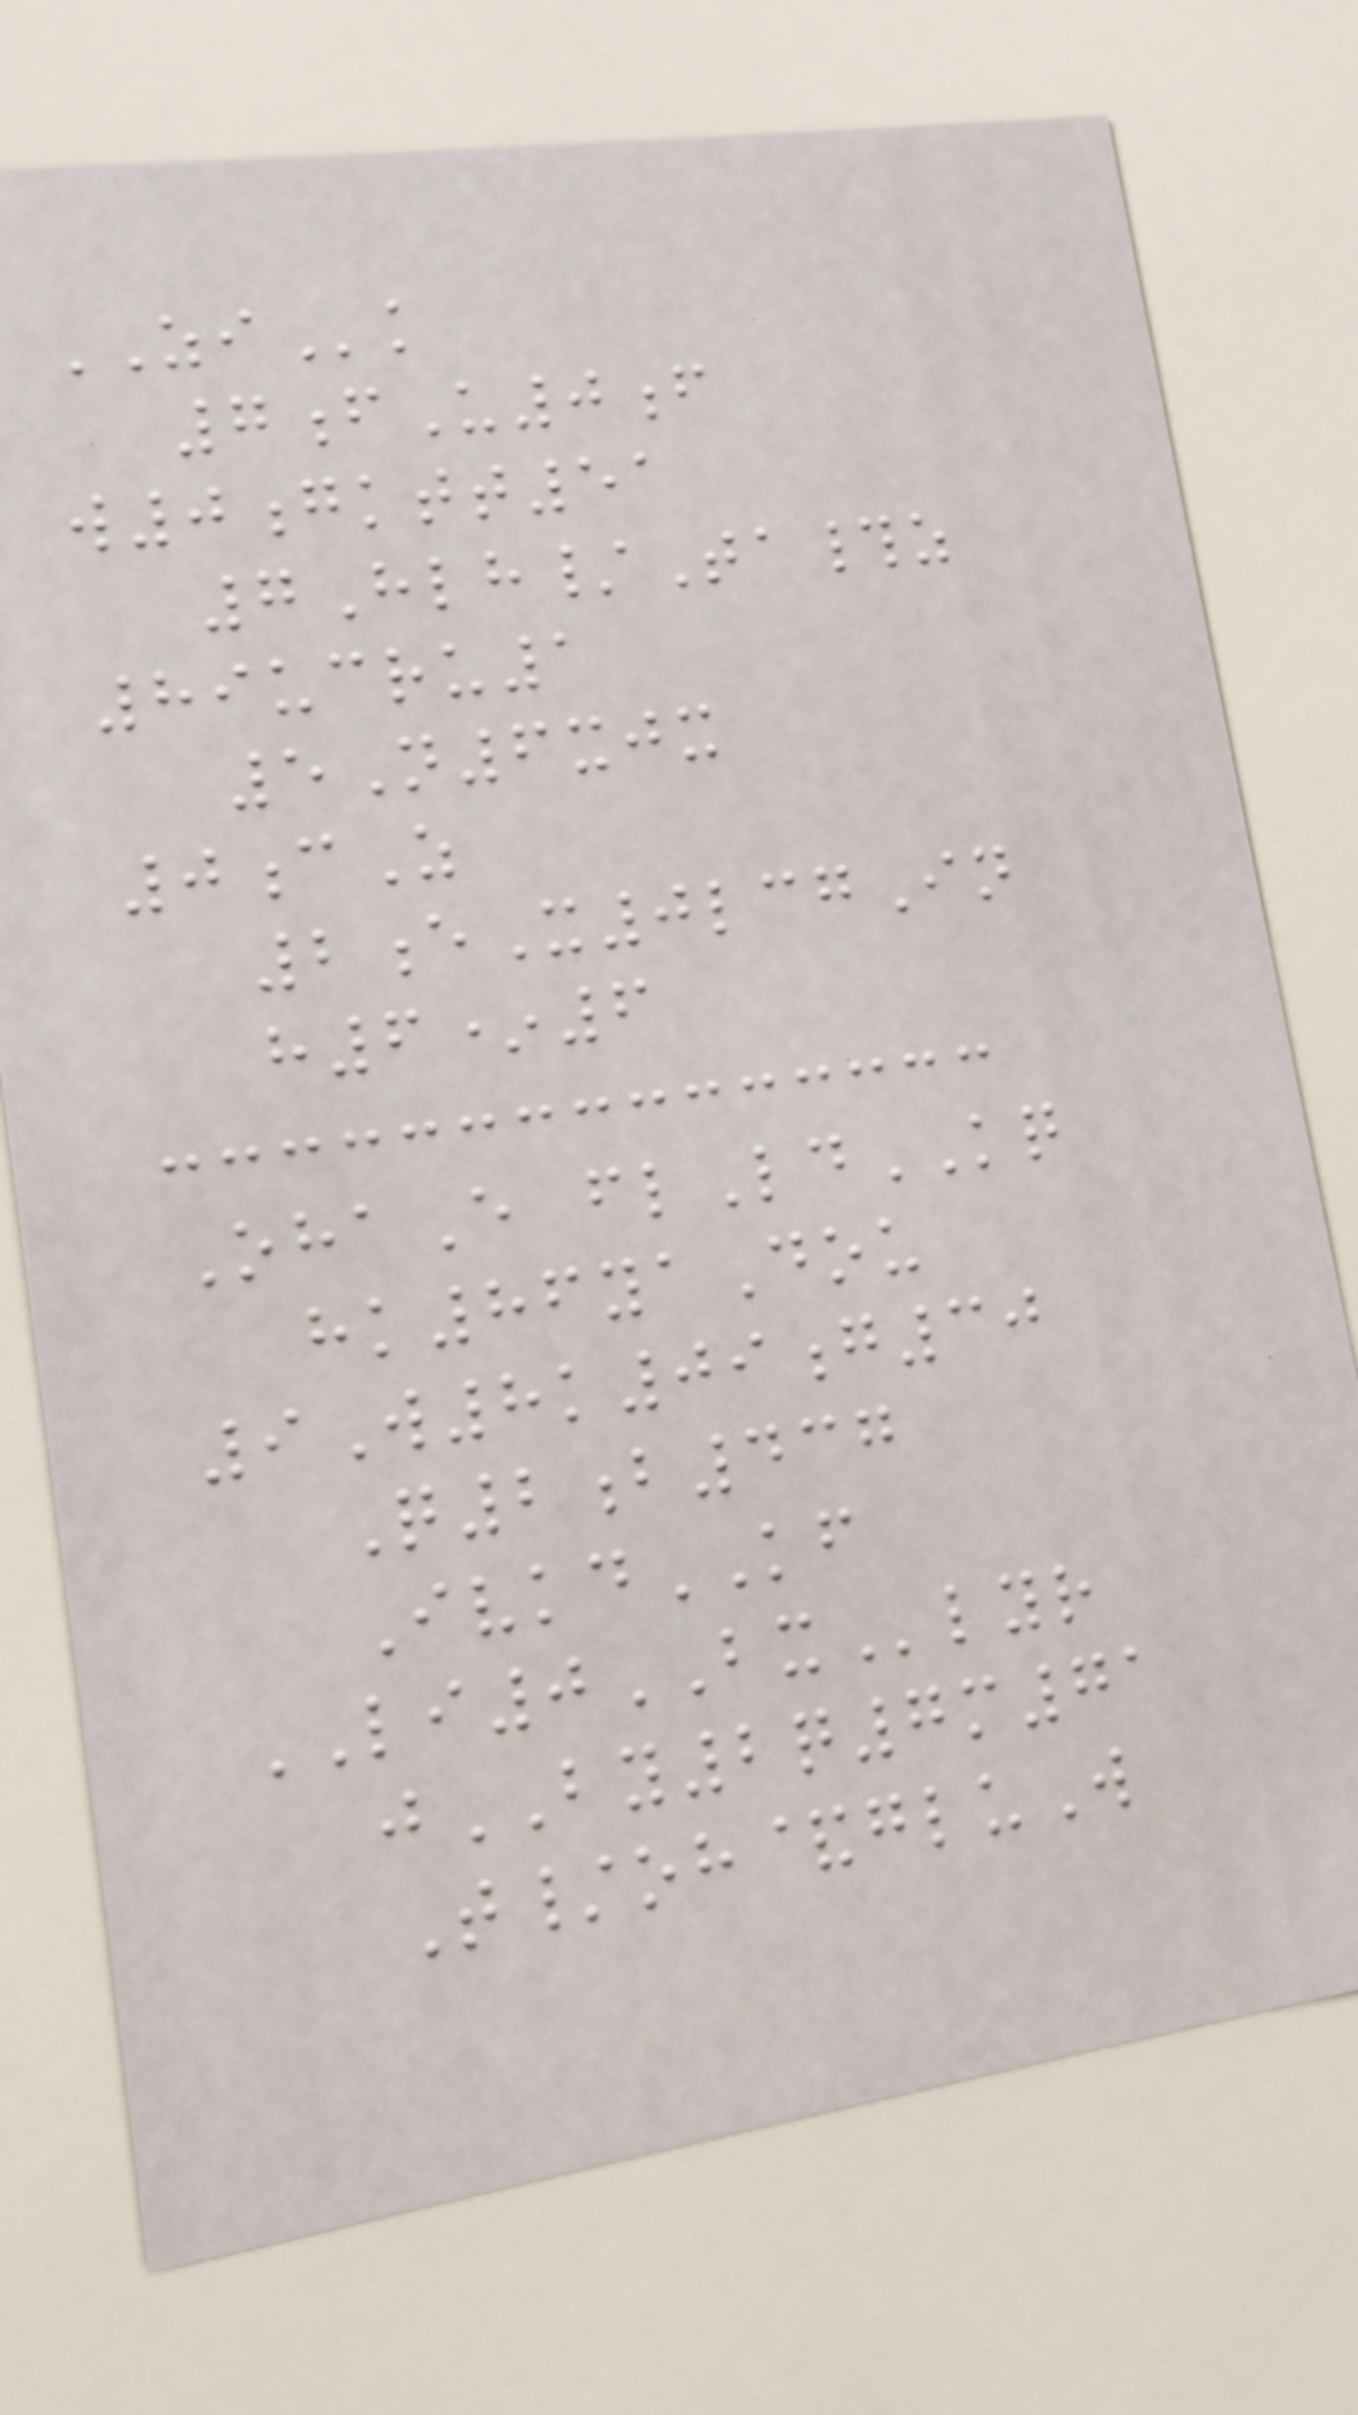ZIk
7fU0f
w0gktt51
7Hlh/Ta#z
89ucru1
5N6xjx
0cZ
2eX0lcgIn
h6*6
OhaE flLdKQ
hk86yaDou
9W8k09g30
Q2b437
IvkdKF
LI0BXlyr
jBY2q7m71
T/oh&gluW
